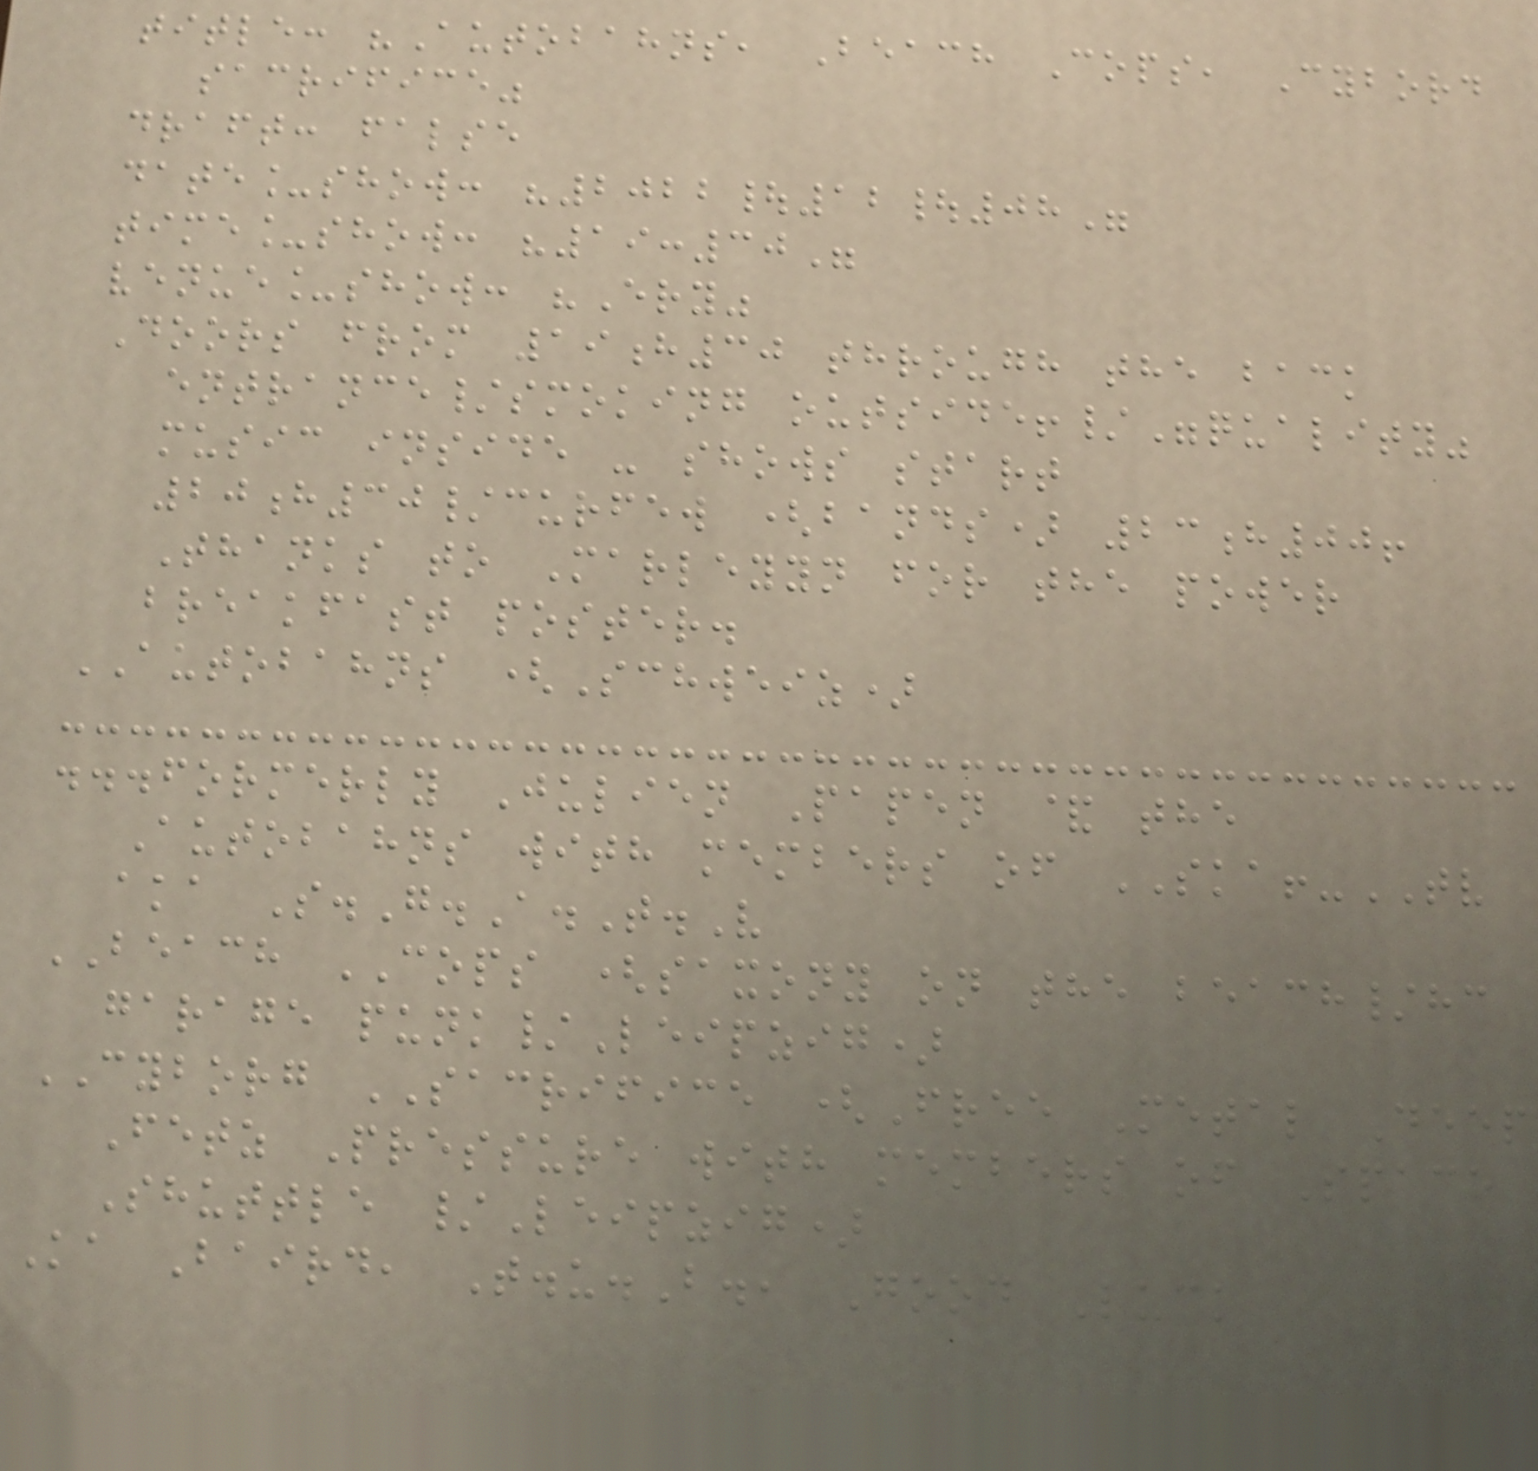title: "Autobahns, Beach Cops, Cybord
sacrifice"
draft: false
date_show: "2022|12|08"
time_show: "19:30"
venue_show: "Ery"
Doors from 19h30 through the back
entrance/smoking outside!/"quality"
music inside - shows start
20h30/curfew (bands) 23h00!
Thanks to Marleyyn for the power
breakfast poster.
AUTOBAHNS (Schweiz)
...formerly Julien Papen & the
Autobahns with members of SKA!-TV
aka S.G.A.T.V
BEACH COPS (saxony on the beach/hc
garage punk/Leipzig)
CYBORG SACRIFICE (Free Metal Deep
Fetz Pressure with members of Space
Shuttle /Leipzig)
Ka Baird, T.u.B., Good Luck
